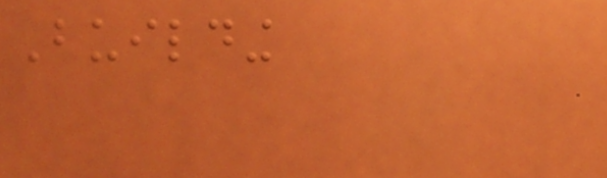Building
